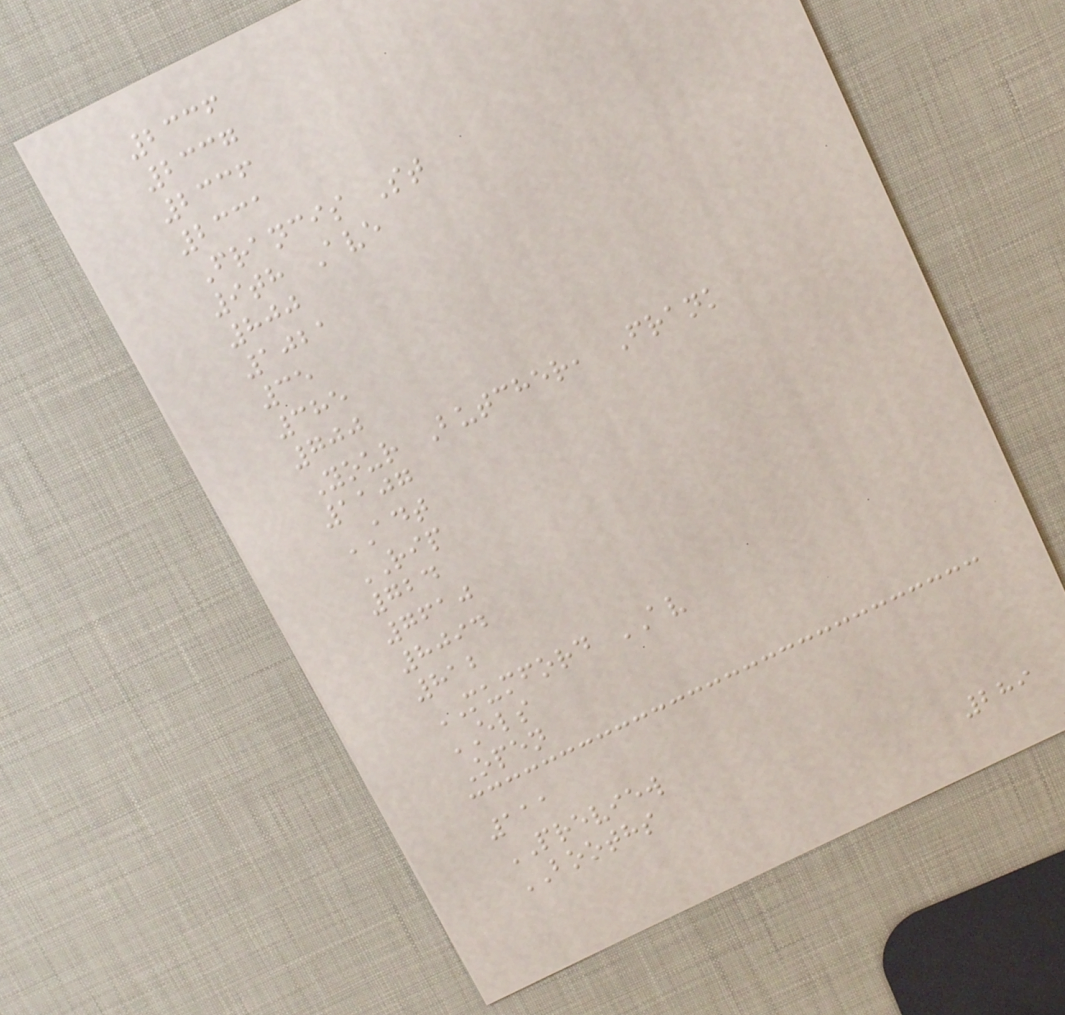2336
2337
2336
2331
Francis St
9th Ave
800
1021
35
385
700
Your Butcher, Frank
1107
ADT
RIP
724
7610
8094
812
MUMFORD AV
ELS
Open
111
PREVIEW
BOOTHS
289
